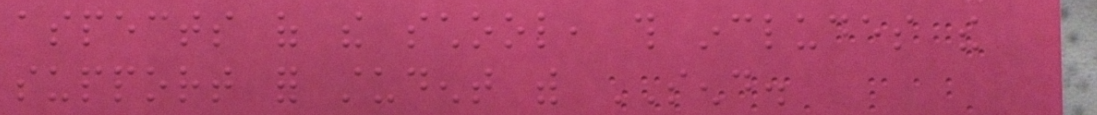aspects of the school, this includes the
support for student with SEND.
